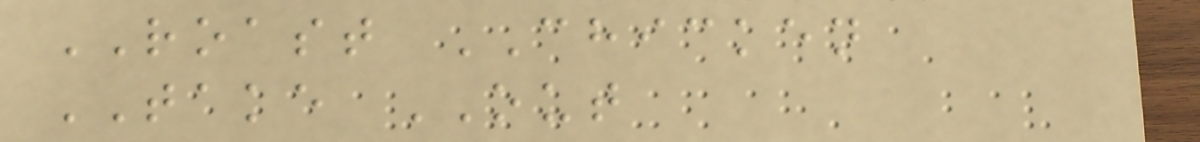ROAST CHICKEN
TAKE OUT
